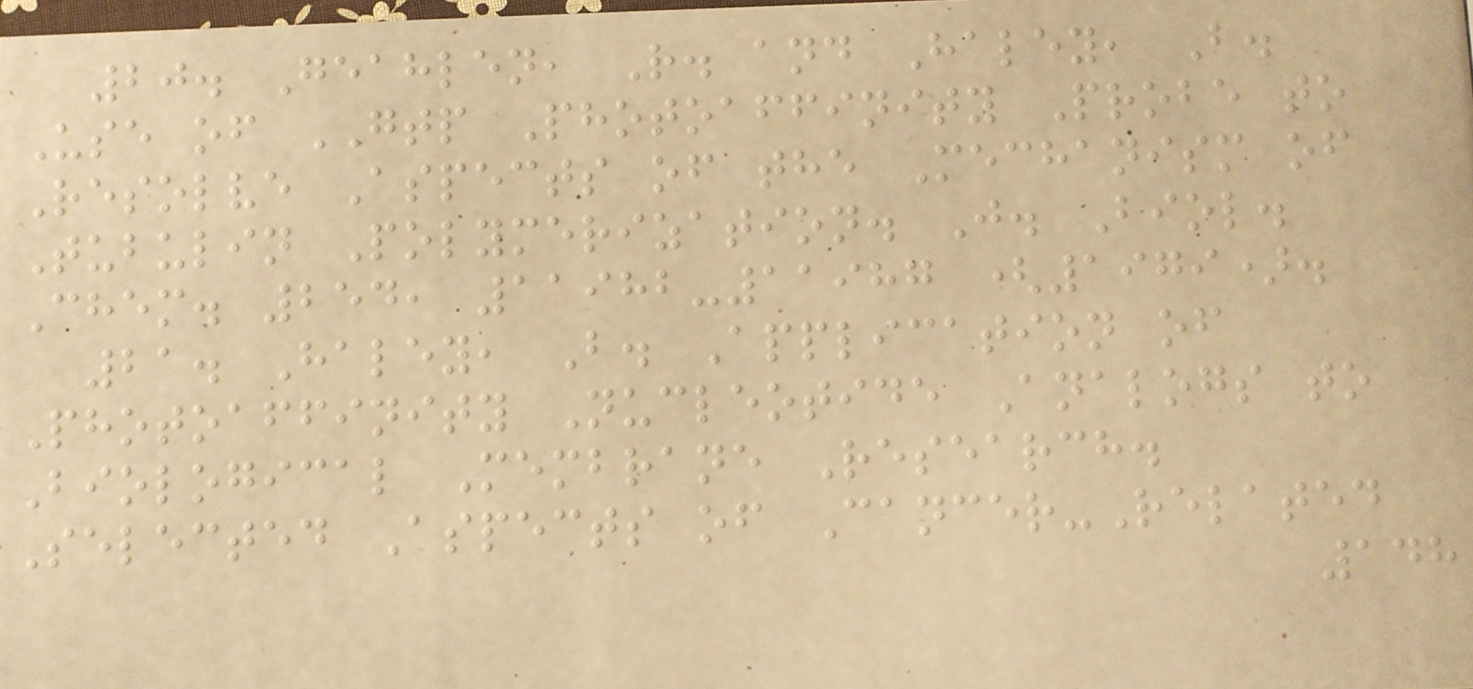20. Geahlen, R. and Haley, B.
Use of GTP Photoaffinity Probe to
Resolve Aspects of the Mechanism of
Tubulin Polymerization. J. Biol.
Chem. 254, 11982-11987 (1979).
21. Haley, B. Application of
Photoaffinity Nucleotide Analogs to
Biological Membrane Research.
Selected Aspects of Cancer-Related
148
